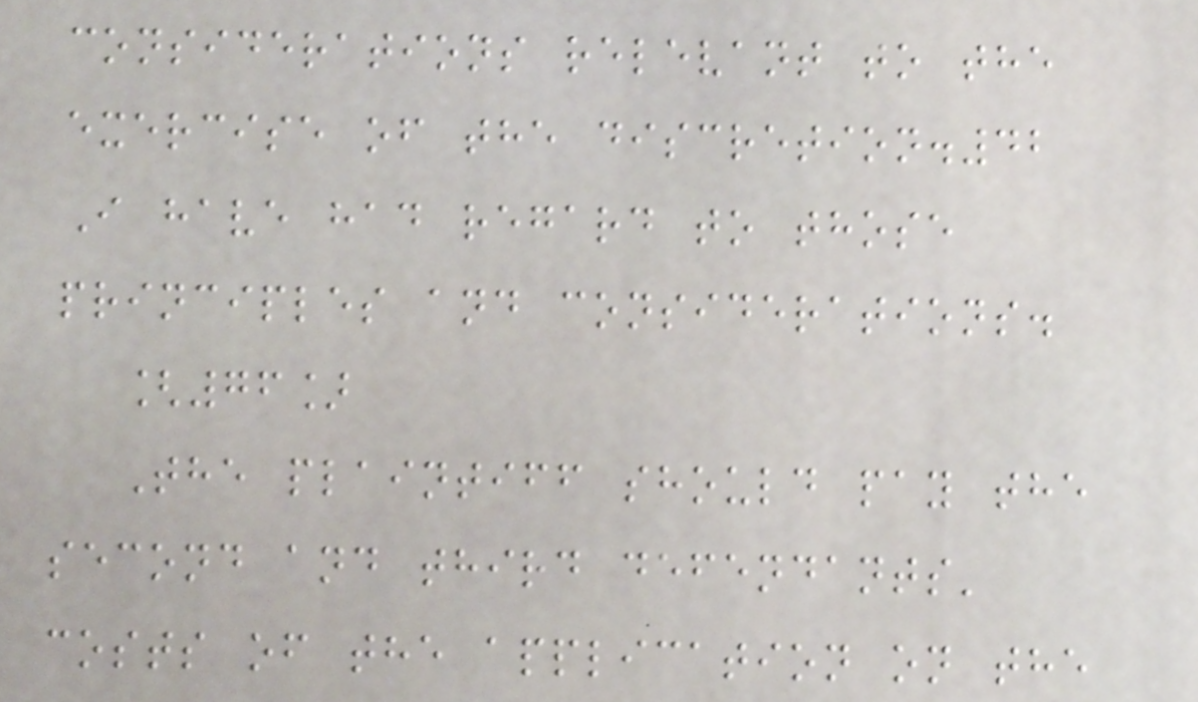considerations relevant to the
exercise of the discretion.42
I have had regard to those
principles and considerations.
[76]
The plaintiff should pay the
second and third defendants'
costs of the application on the
